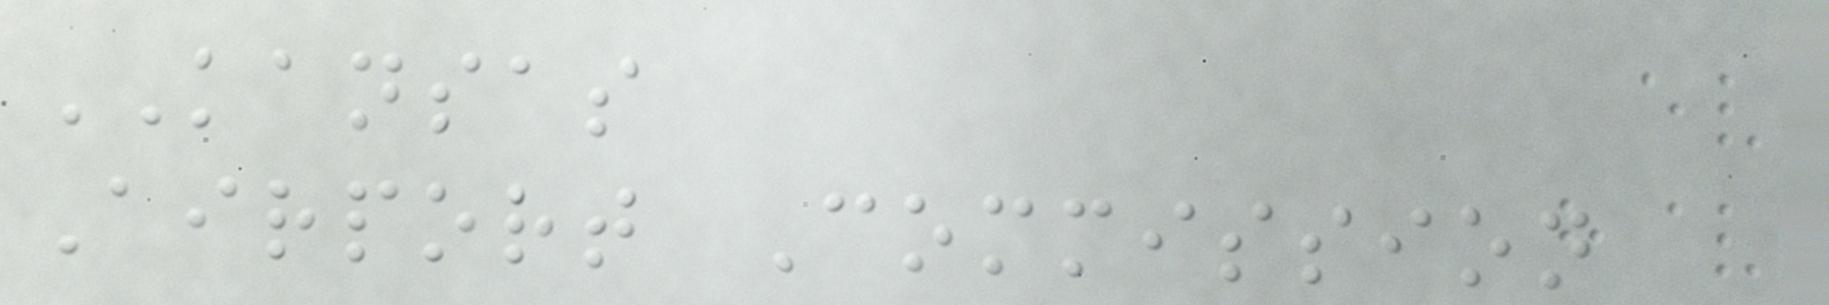KANSAS
Airport Commission
